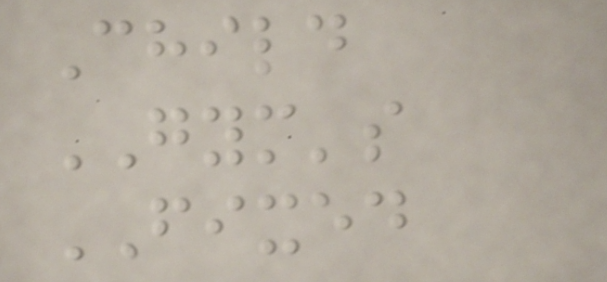Child
GYM's
FIXED
